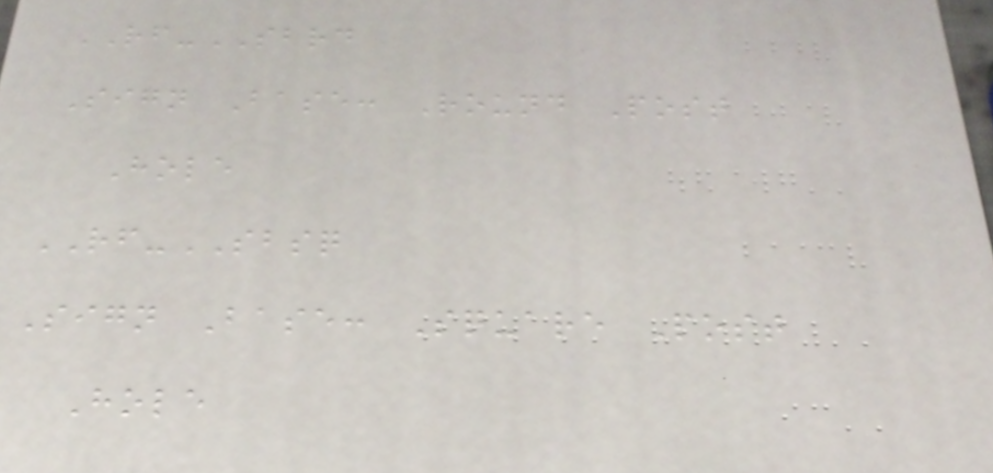RF-SBRD
Sign Base: Round Post
Hole
RF-SBSQ
Sign Base: Square Post
Hole
